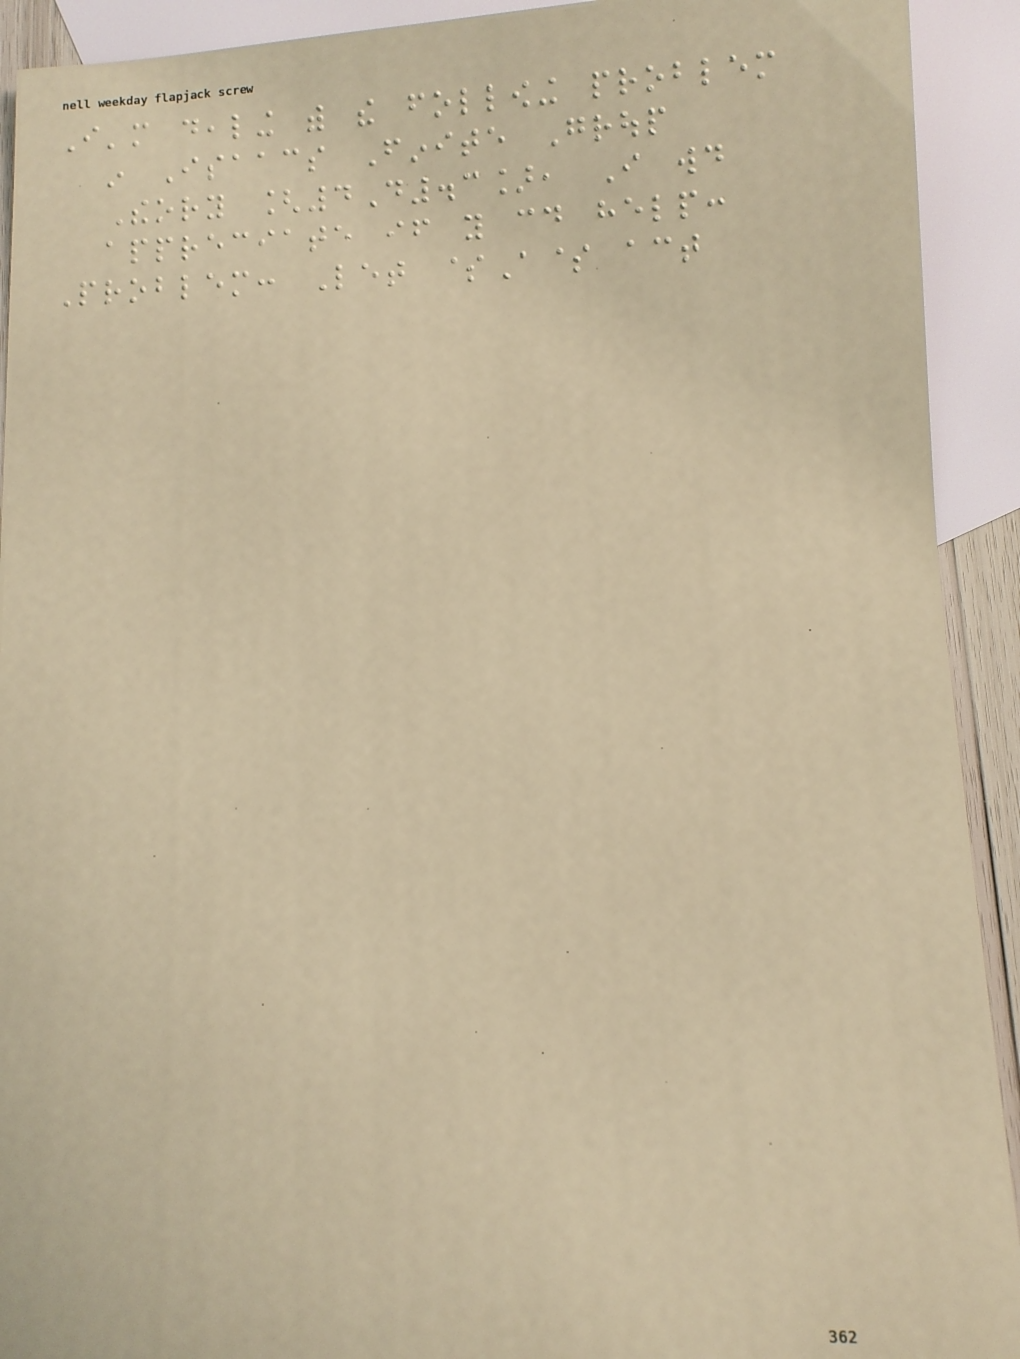I'm dealing with the following problem
in Isaacs Finite Group
Theory [4D.3], I would
appreciate if you could help:
Problem: Let $A$ act
